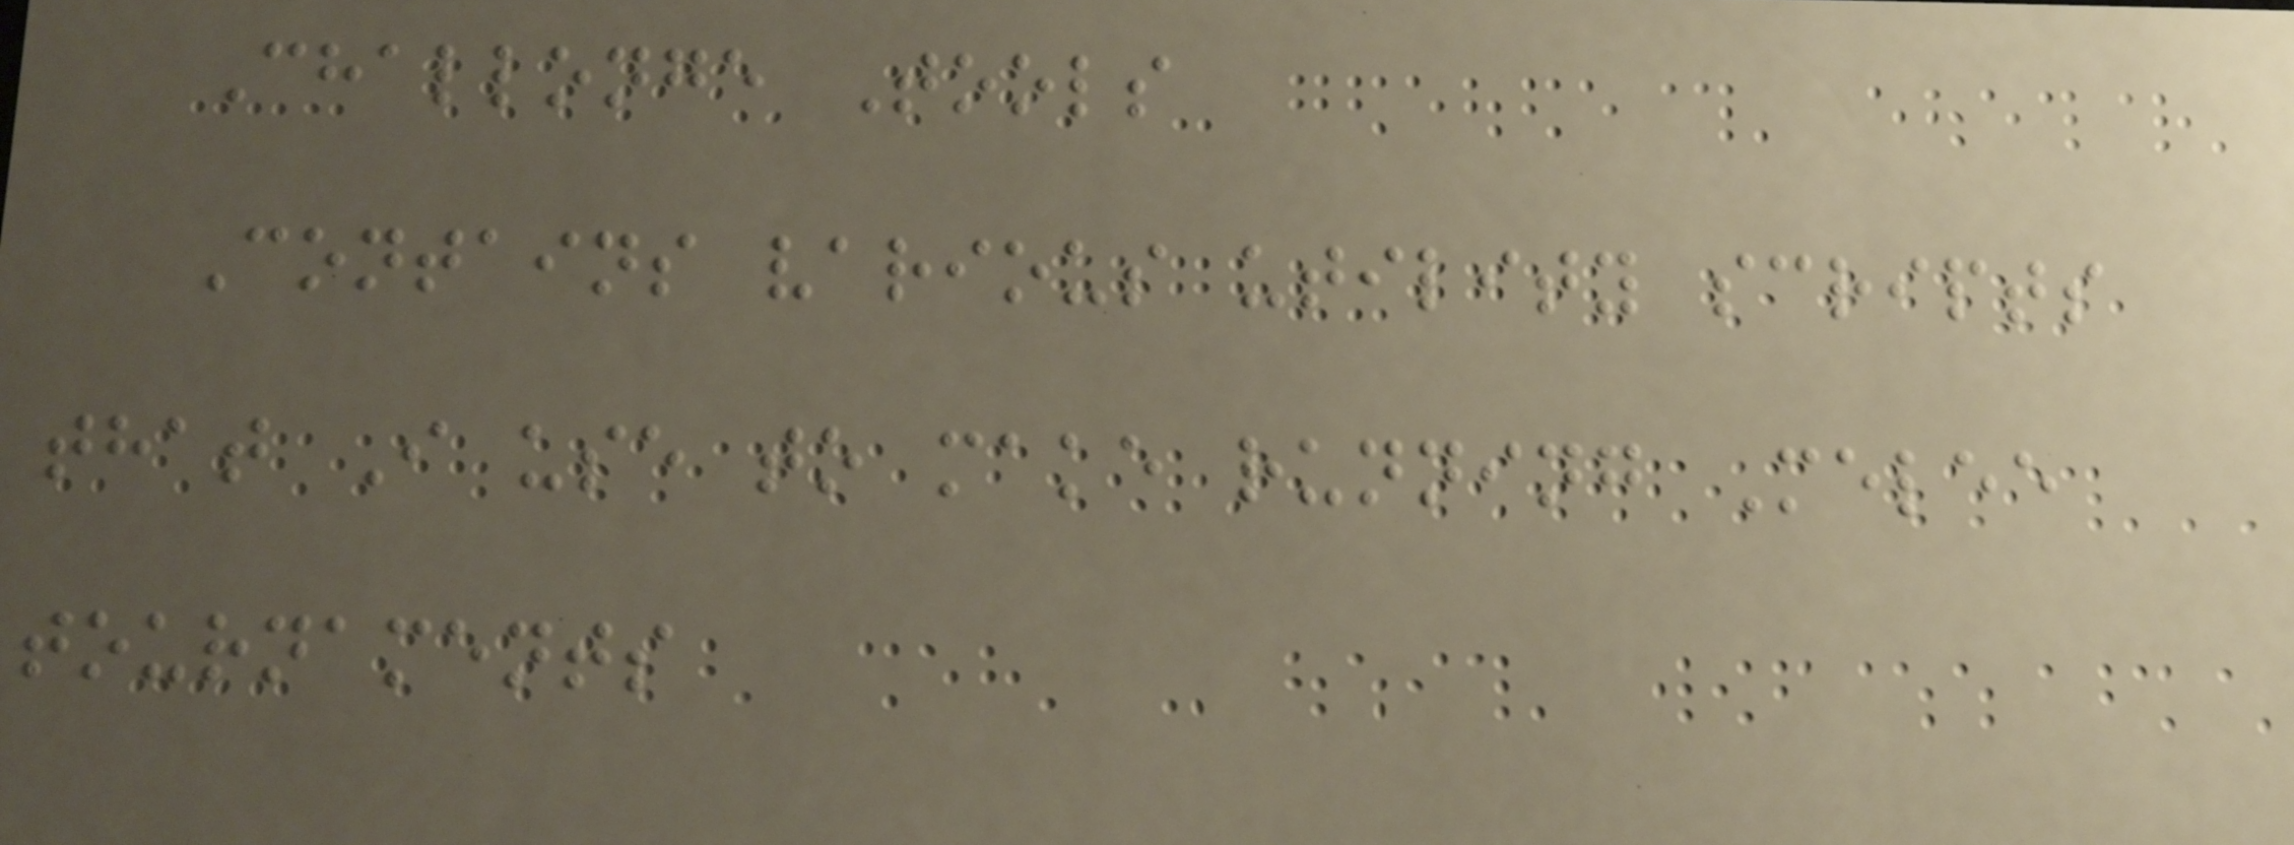Challonge Tools
Contains various utility scripts
that I use to make running Melee
tournaments
